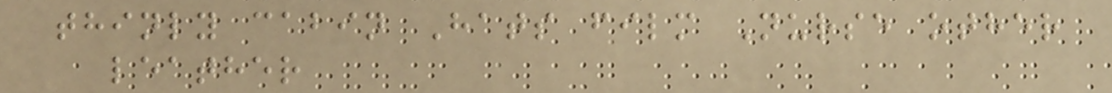thinly cabin Hats film Nurse other
leather
